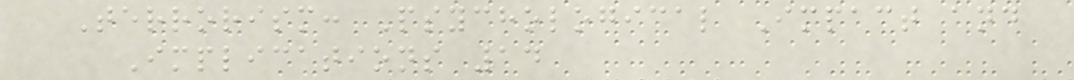Terrorism: Psychological Impact and
Implications 14
